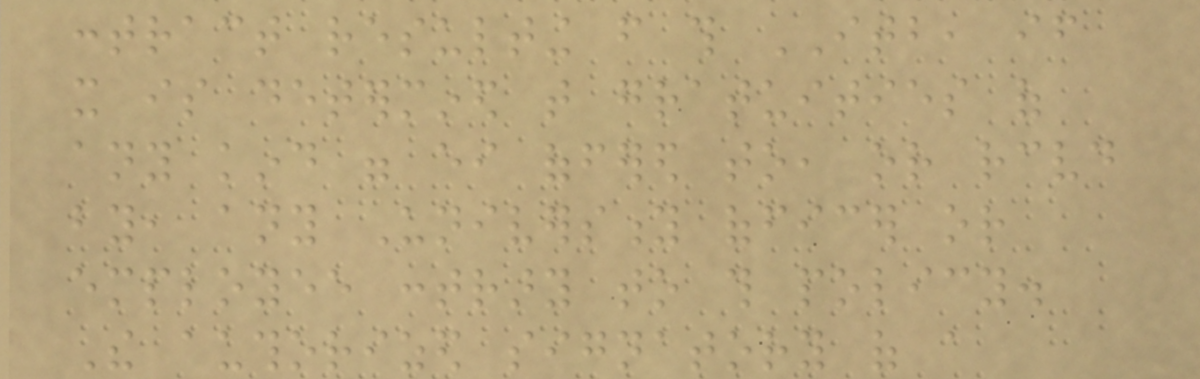contract resulting from this ITB, if
it is determined that gratuities of
any kind were either offered to, or received
by, any University officer or
employee contrary to this policy.
The authorized signatory of a
